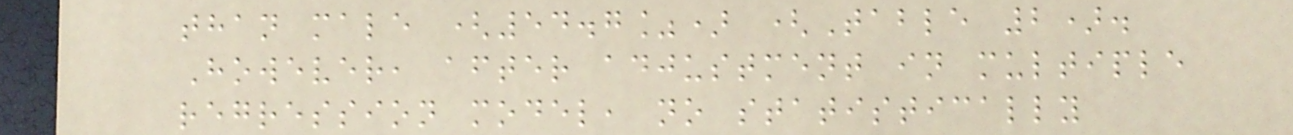than male (54.7%) (Table 2).
However, after adjustment in multiple
regression model, no statistically
